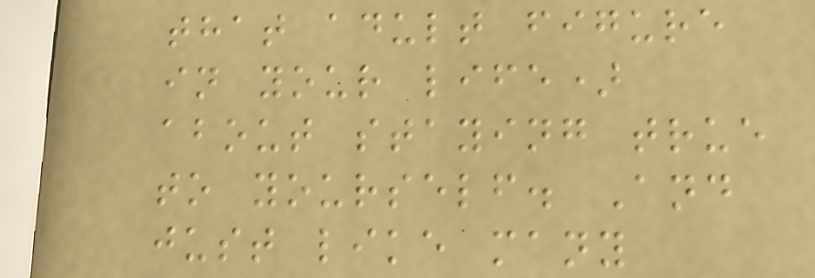that adult figure
in your life)
about staying true
to yourself. And
just like many
